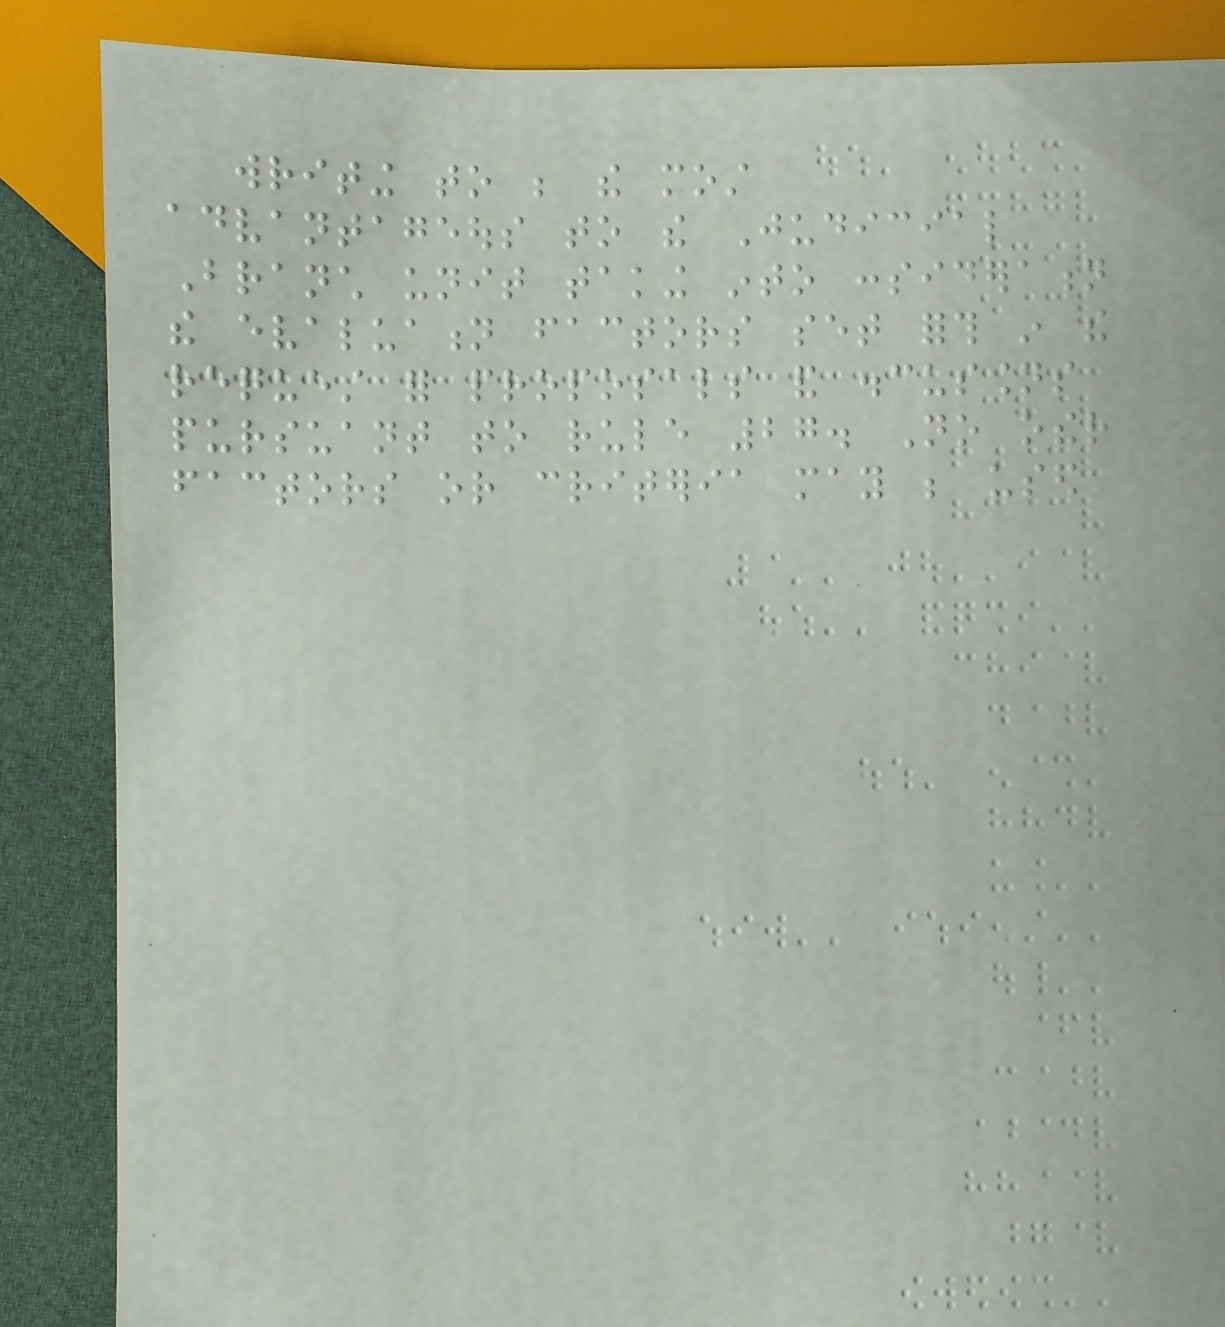writing to be the most
advantageous to the Judicial
Branch unit taking into consideration
the evaluation factors set forth in the
request for proposals and discussions
pursuant to rule 27. No other
factors or criteria may be used
